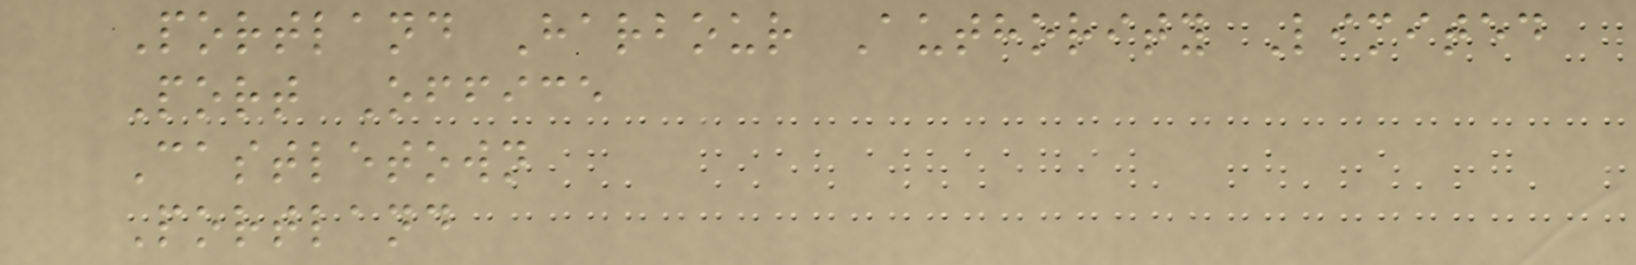Portland Harbour Authority Limited
Port Office
Castletown
Portland
